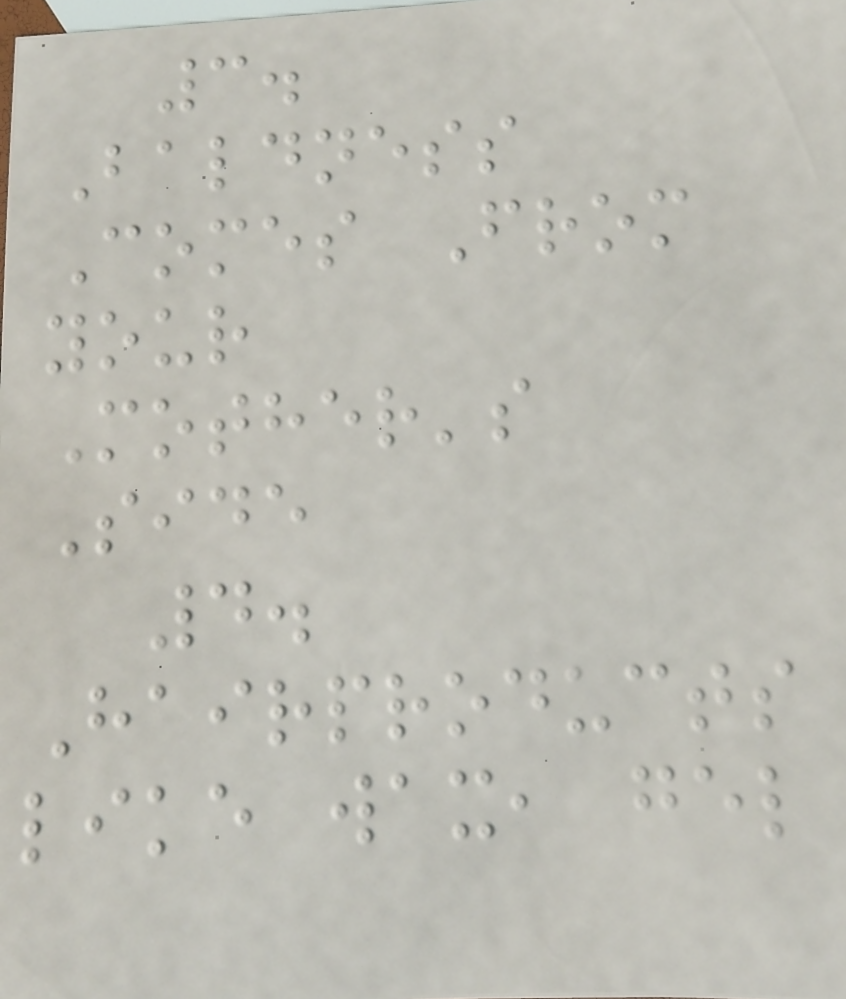3.
Baldness
Comes From
your
Mother's
Side
4.
Hairproducts
like wax, gel
